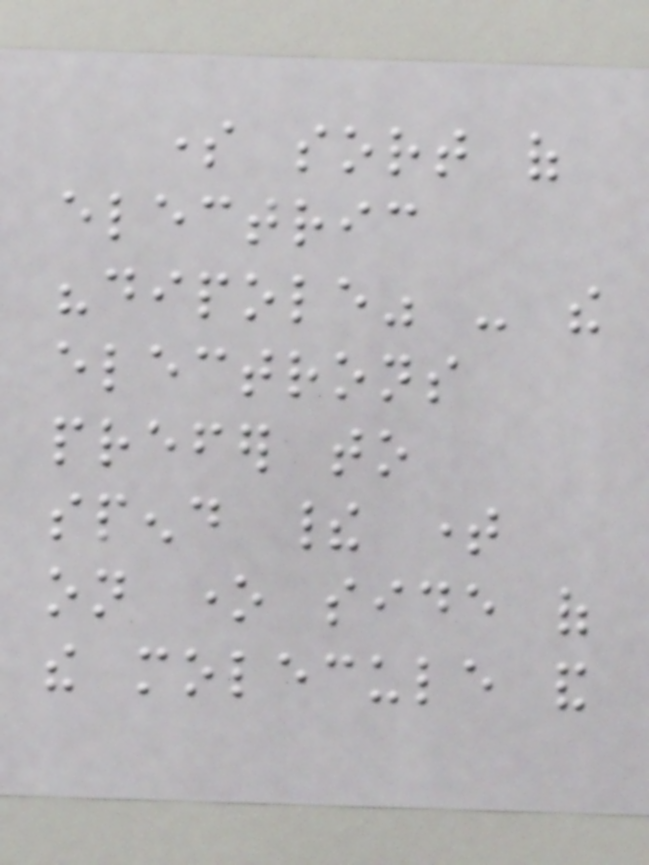some sort of
electric
"dipole" - the
electrons
prefer to
spend their time
on one side of
the molecule and
